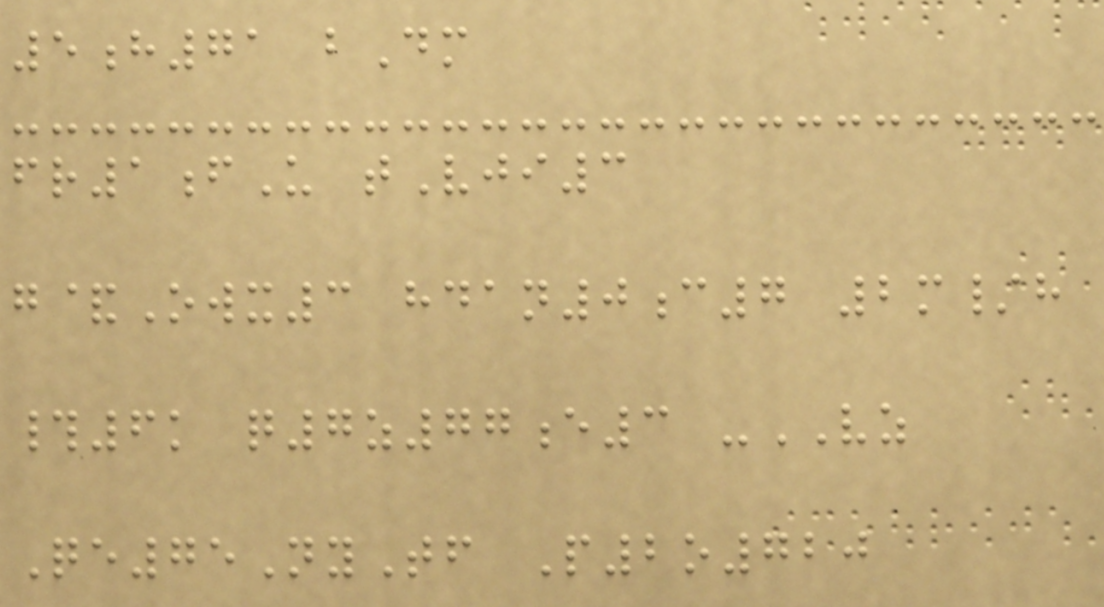5h71 bDm
fr1fU tVji3
g&Owx3 hdan0c7 2m/h
#6k q7z77e3 -VZ
Qe75NyTf P2o720
